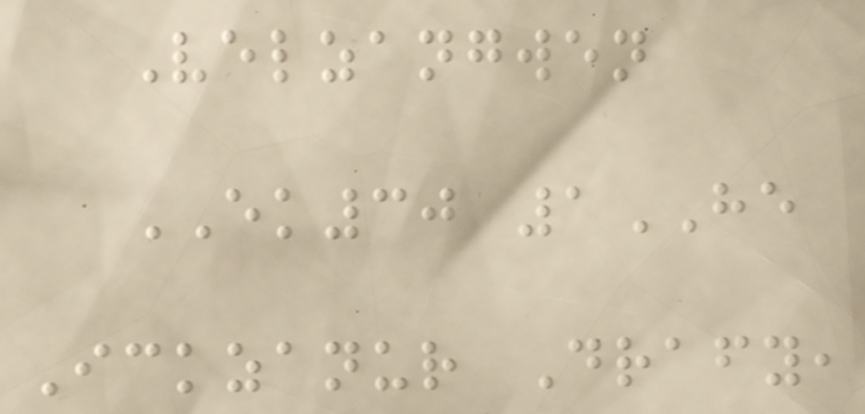Velzangwen
EK30 1HE
Ickzanur Drafy,
